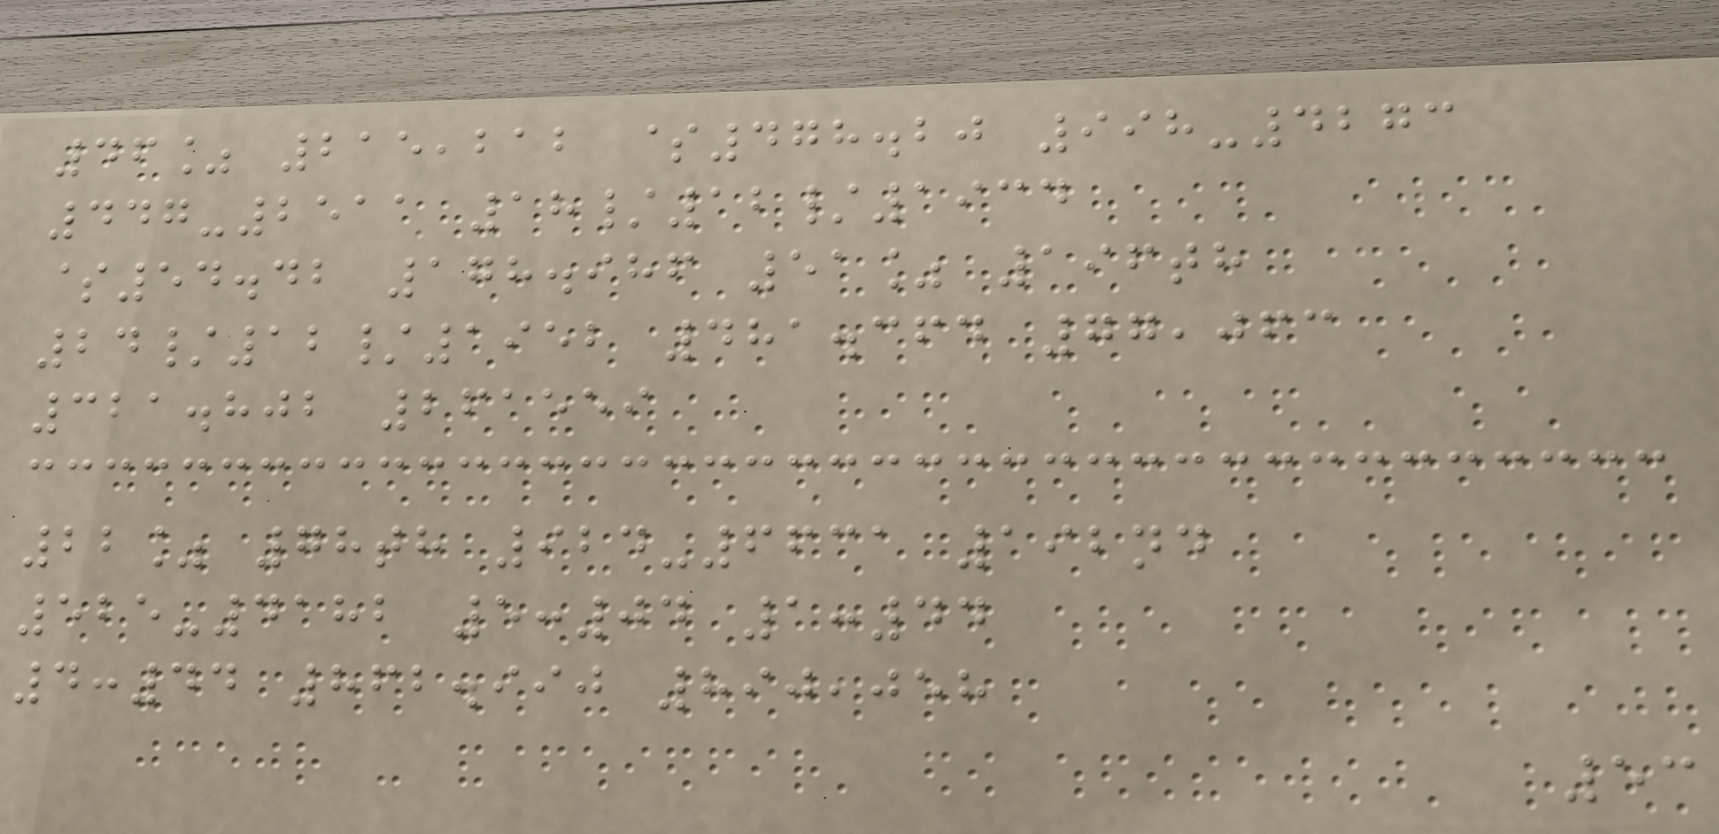46% 215,212 $478.20 998-4273
447-2511 18/12/1934
$54.42 178.986 51% 196th
24/12/1952 481.364 77,063
321.802 261559
22% 78th 924-6631 192nd
525-4182 5:04 1:44
4:44 862.990 890,058
53
